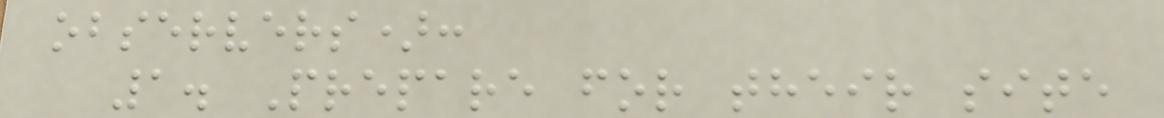observers):
1. Prepare for their site
